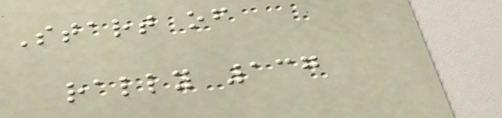Start of
rally 137
